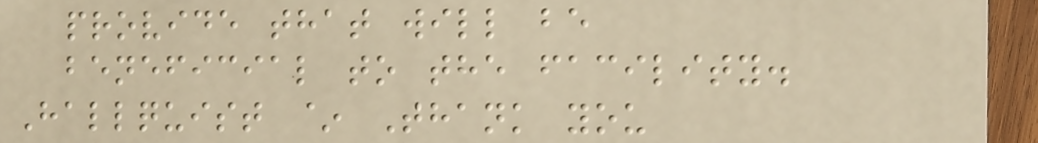provide that will be
beneficial to the facility.
Hallquist ~ Thank you
